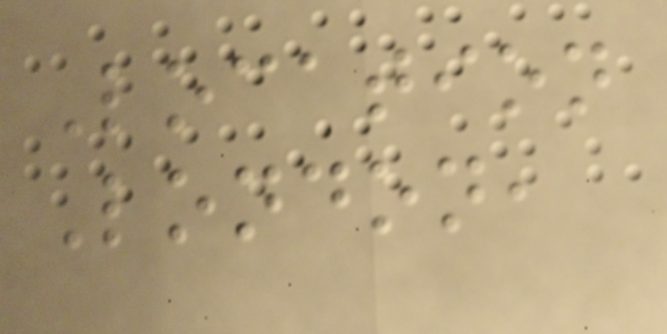Location
London,
